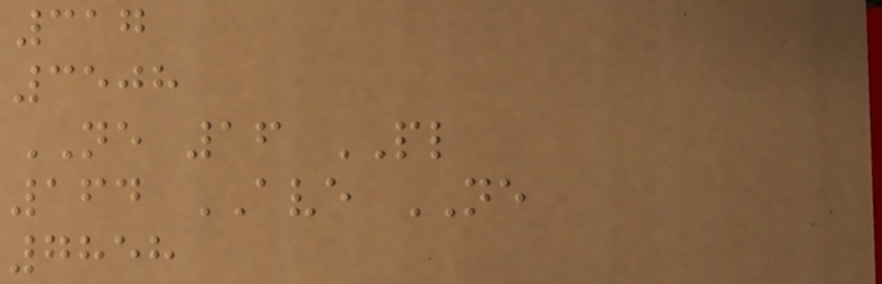317
3508
NE 16 PL
164 AVE NE
7858
